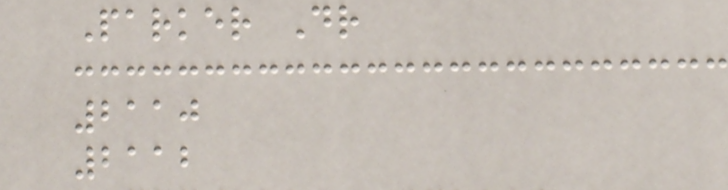Parker Dr
2110
2112
